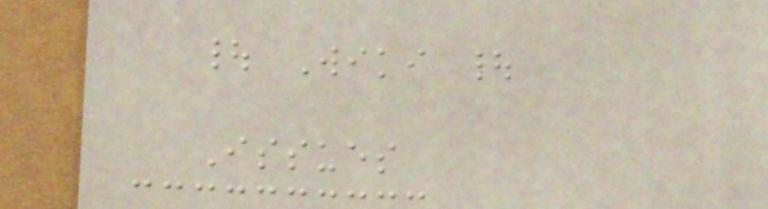| Wiki |
Issues
